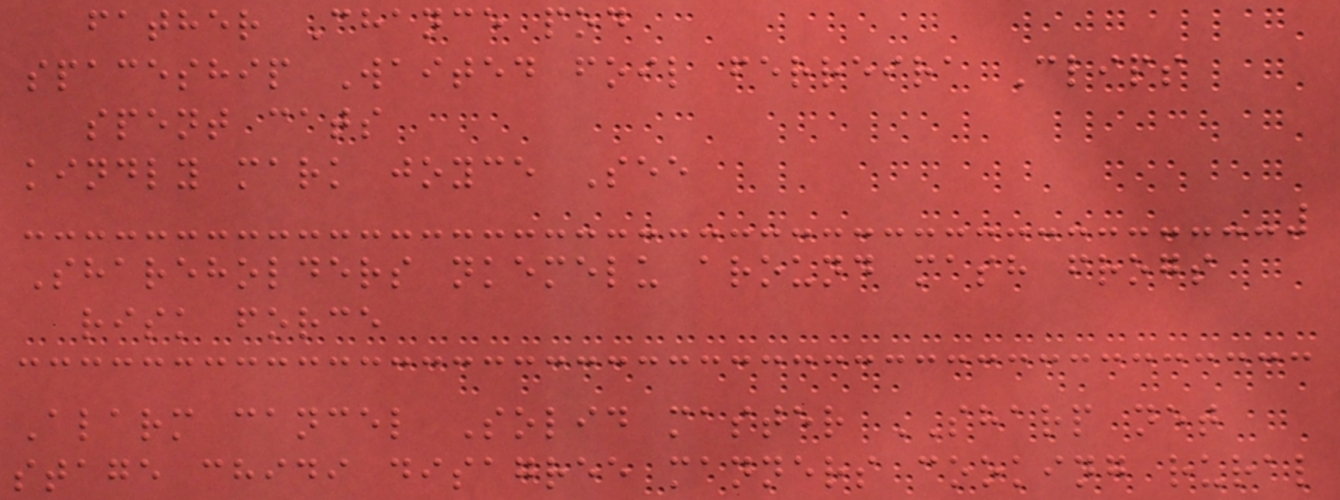father Chance pod
spaceship Waited foil ferreira Clips
spent cats
kindly mark joyce See
Shareholders nkemelu around mash frogs
risk force
Alarm cancel Solid master SHARP net
stage chidi disagree manners cooking rural
